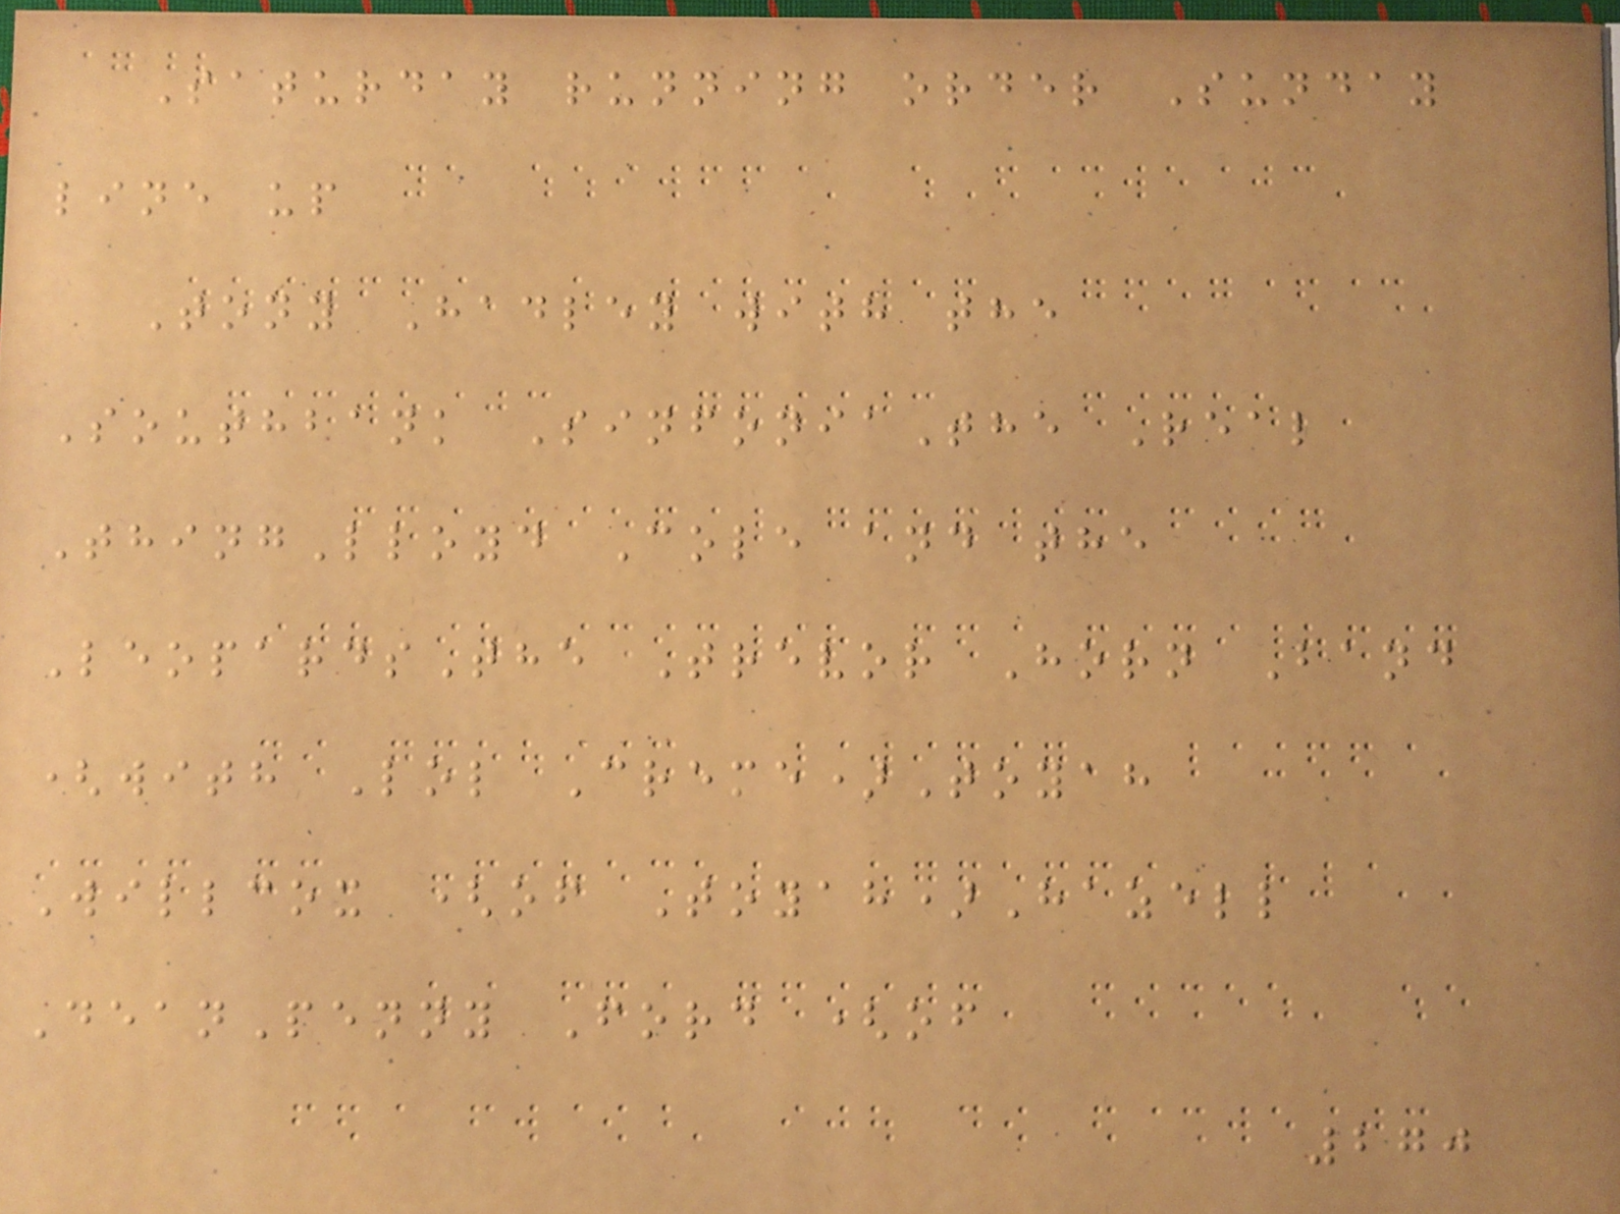Saturday running order Sunday
line up
Tony Hadley with the
Southbank SinfoniaThe Real
ThingLloyd Cole and the
LeopardsThe Trevor Horn Band
(with Lol Creme)Toyah
Willcox (of Toyah)Hazell
DeanPenny Ford (of
270
